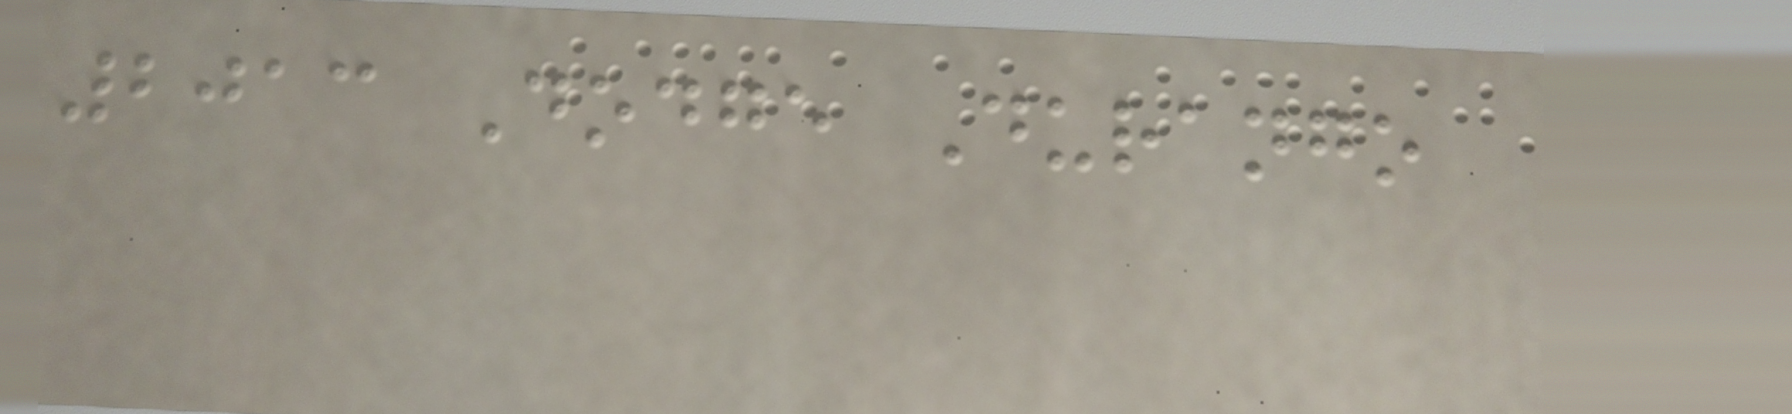2013 Dodge Durango
